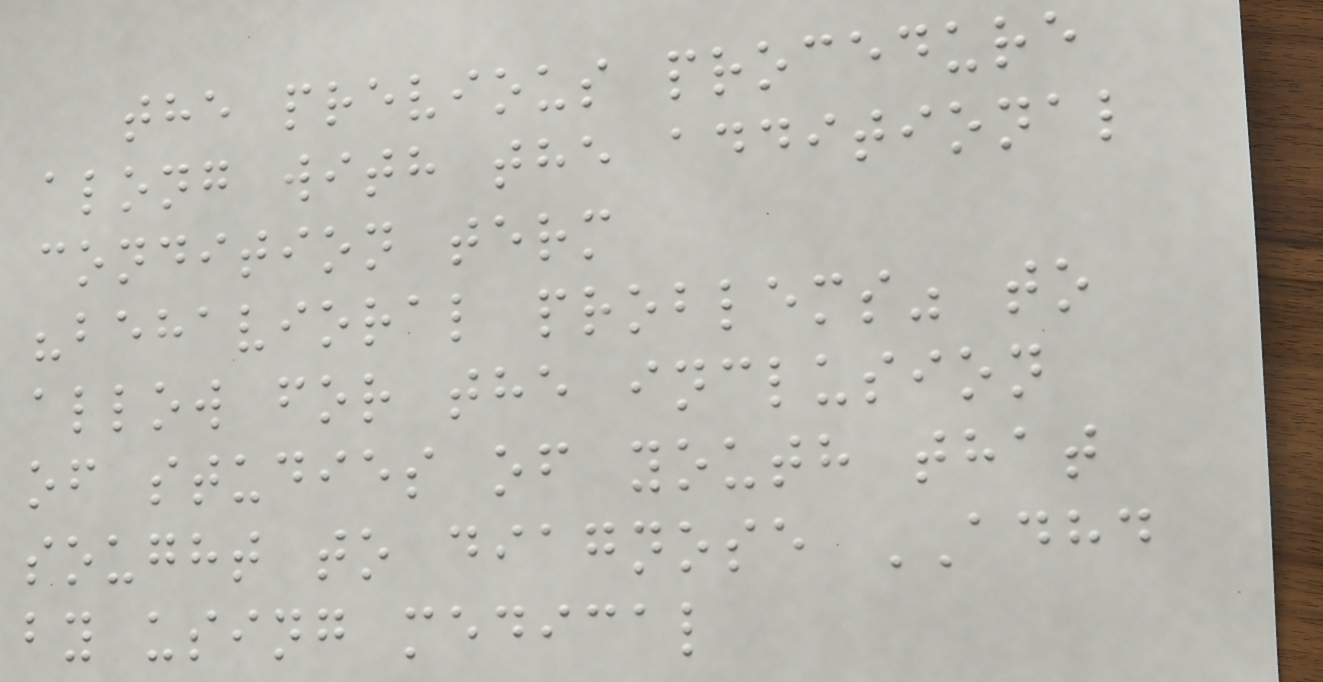the previous procedure
along with the additional
condition term
"behavioral problems" to
allow for the inclusion
of studies of youth that
sought to diagnose ADHD
by using medical
